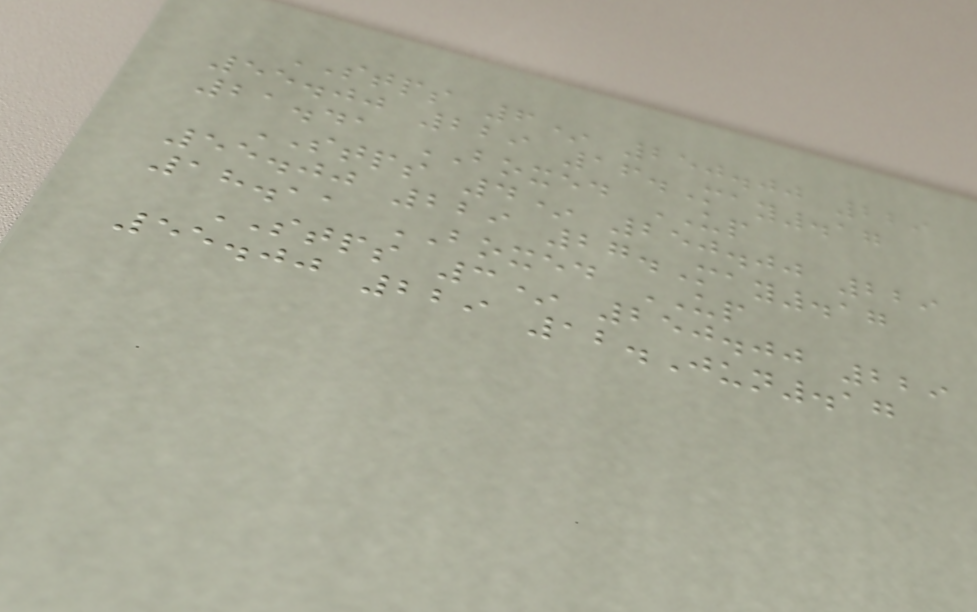STPS 6* 250.00 229
55.00 229 16.May.17
21.41 BOXED UP
STPS 4* 250.00 229
55.00 229 27.May.17
18.11 BOXED UP
STPS 3* 250.00 229
55.00 229 12.Jun.17
